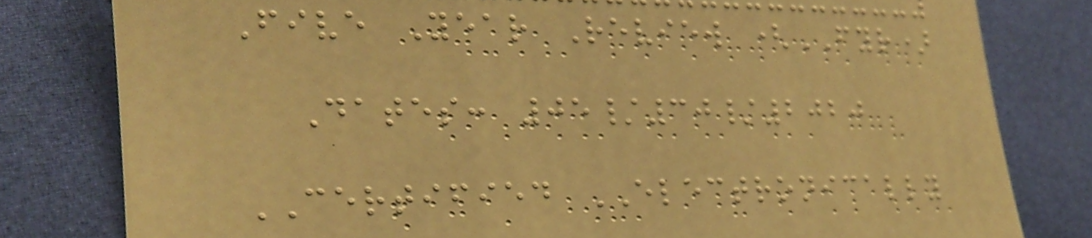Five Year Review (FYR)
Dates: 05/30/2020
CERTIFIED ELECTRONICALLY
